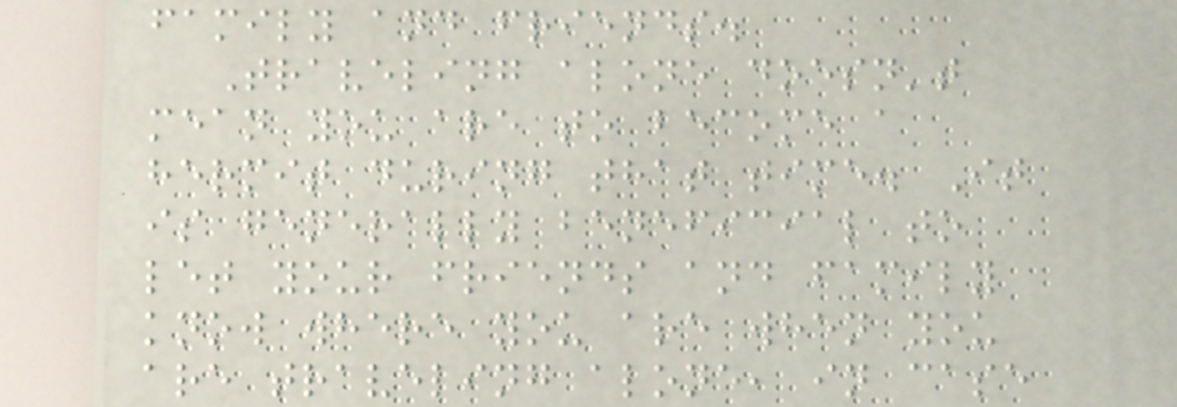family and friends.
Traveling alone doesn't
mean you are to become a
hermit during that time. It
is generally beneficial to
let your friends and family
know where you are when you
are traveling alone, in case
